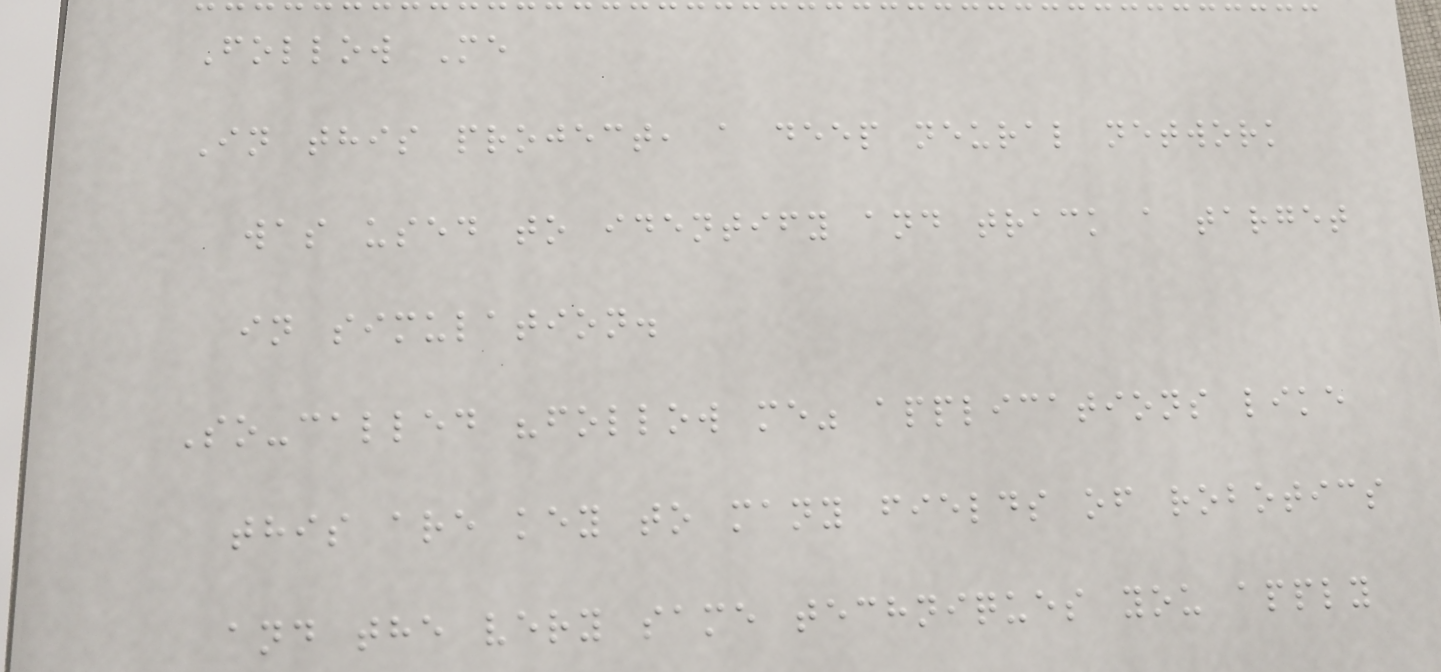Follow Me
In this project, a deep neural network
was used to identify and track a target
in simulation.
So-called "follow me" applications like
this are key to many fields of robotics
and the very same techniques you apply
